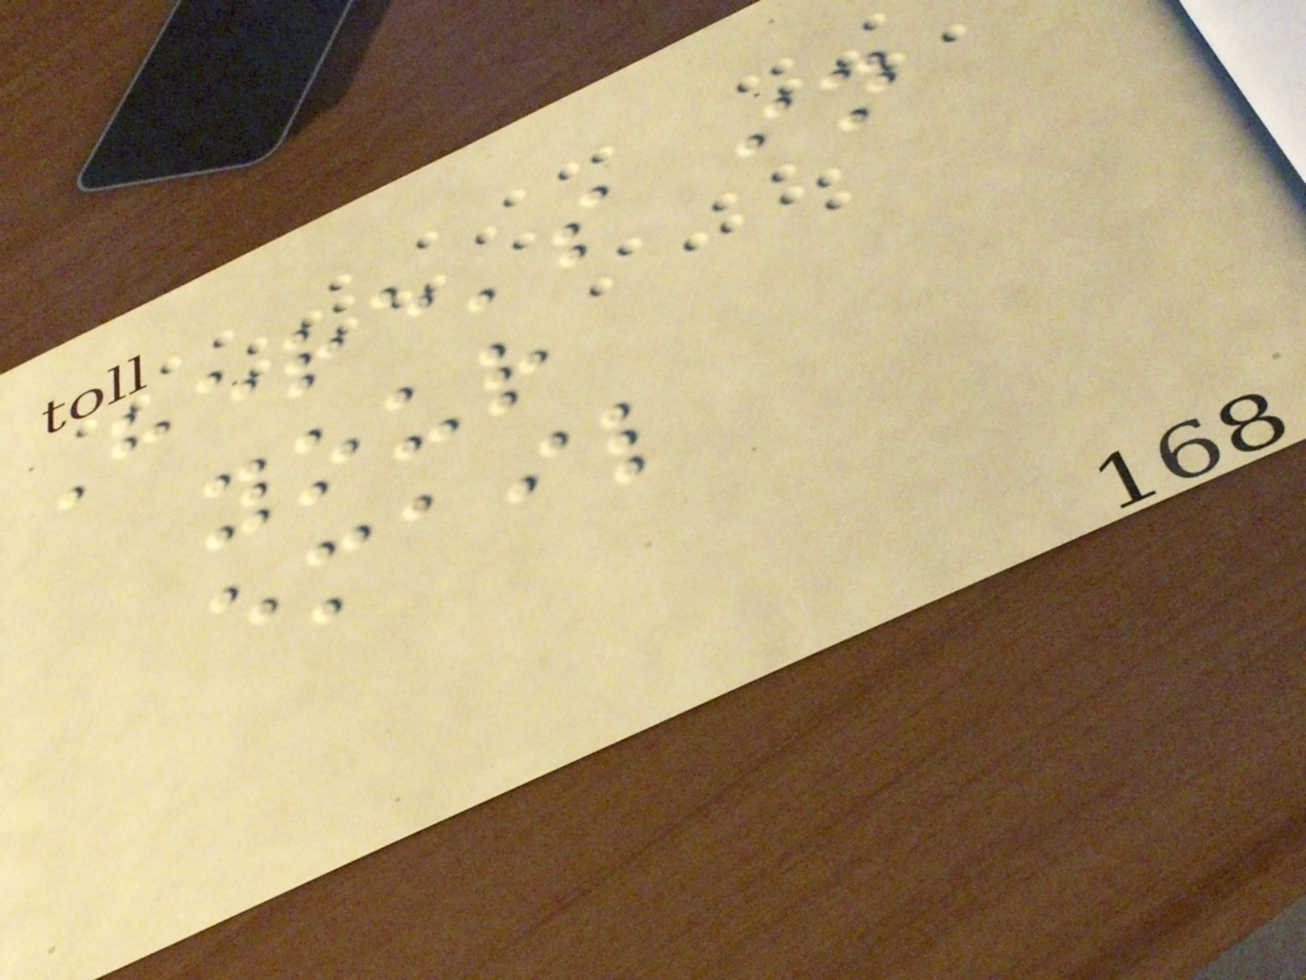Here's in
your
email
